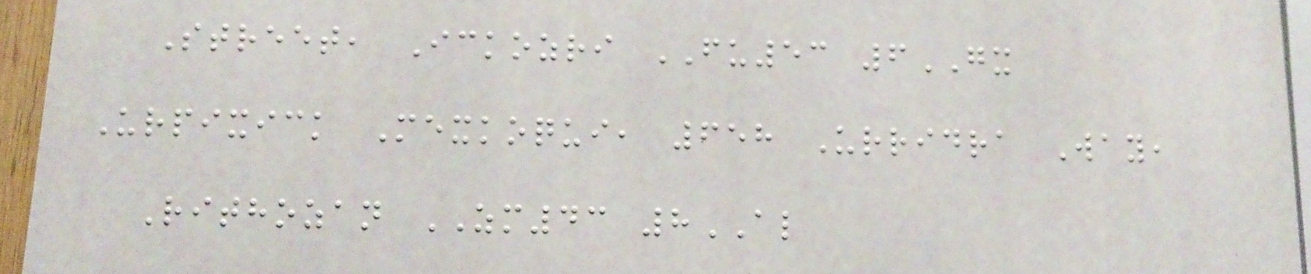Street, Ickozri FU53 6GX
Urpixick Mexkoqui, 658 Urridra Way,
Rithozan ZM43 8AL
